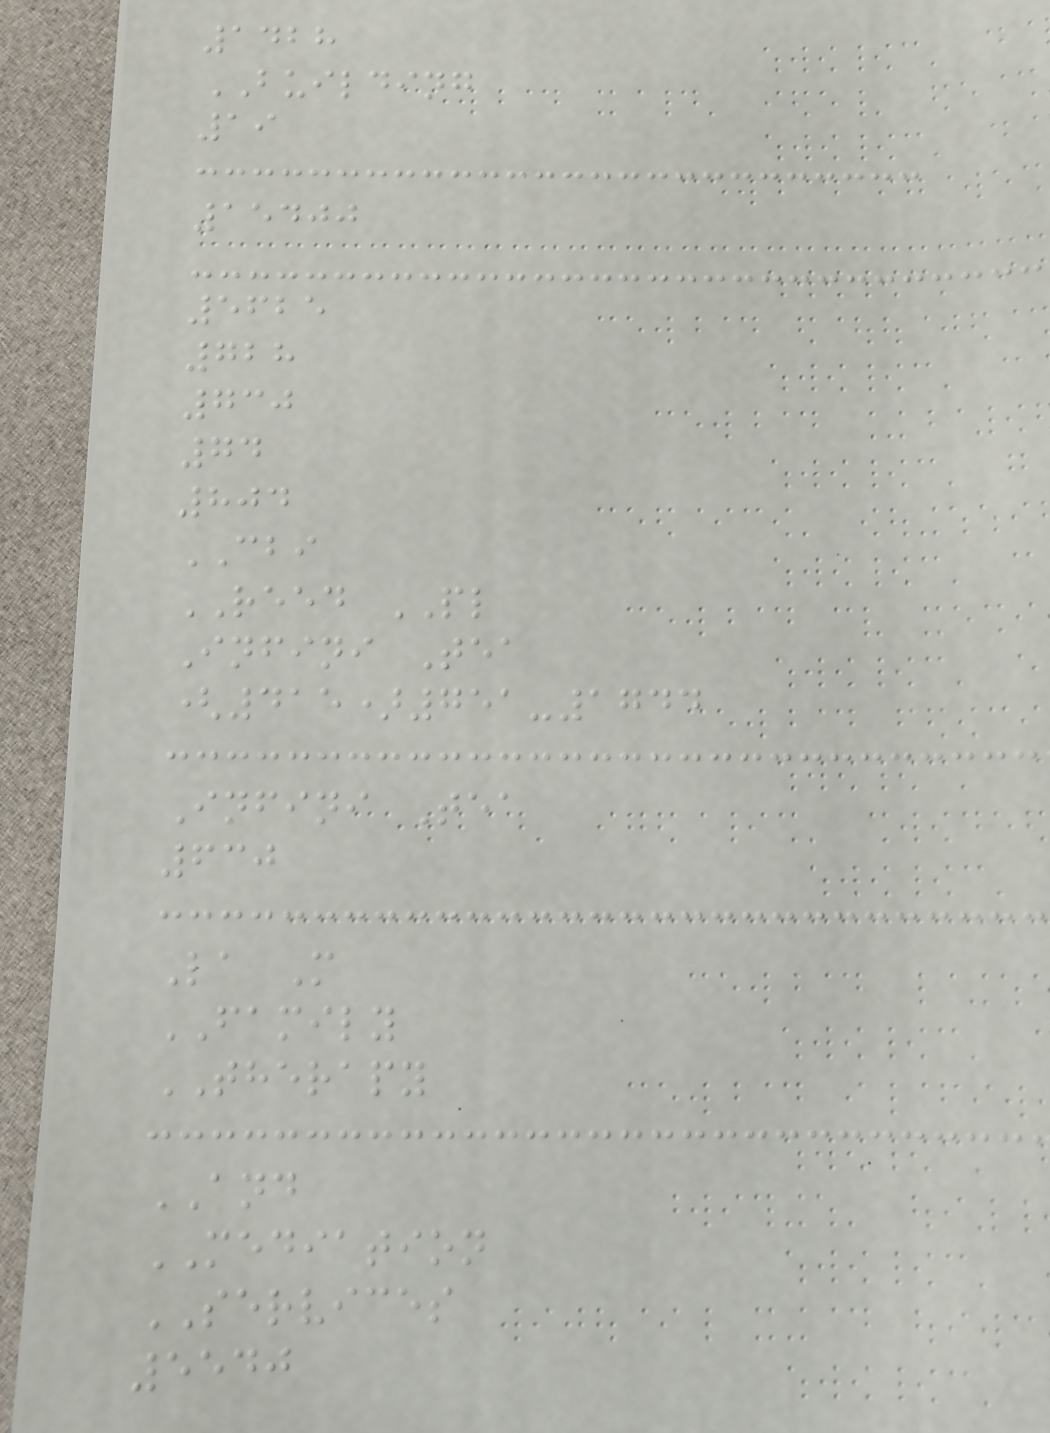1428
BUILDING
19
15400
5625
728
730
74
804
CBI
REED PL
Infini Tea
(415)751-1744
Infini Tea
630
La M
FAMILY
THERAPY
AND
MEDIATION
SERVICES
5540
